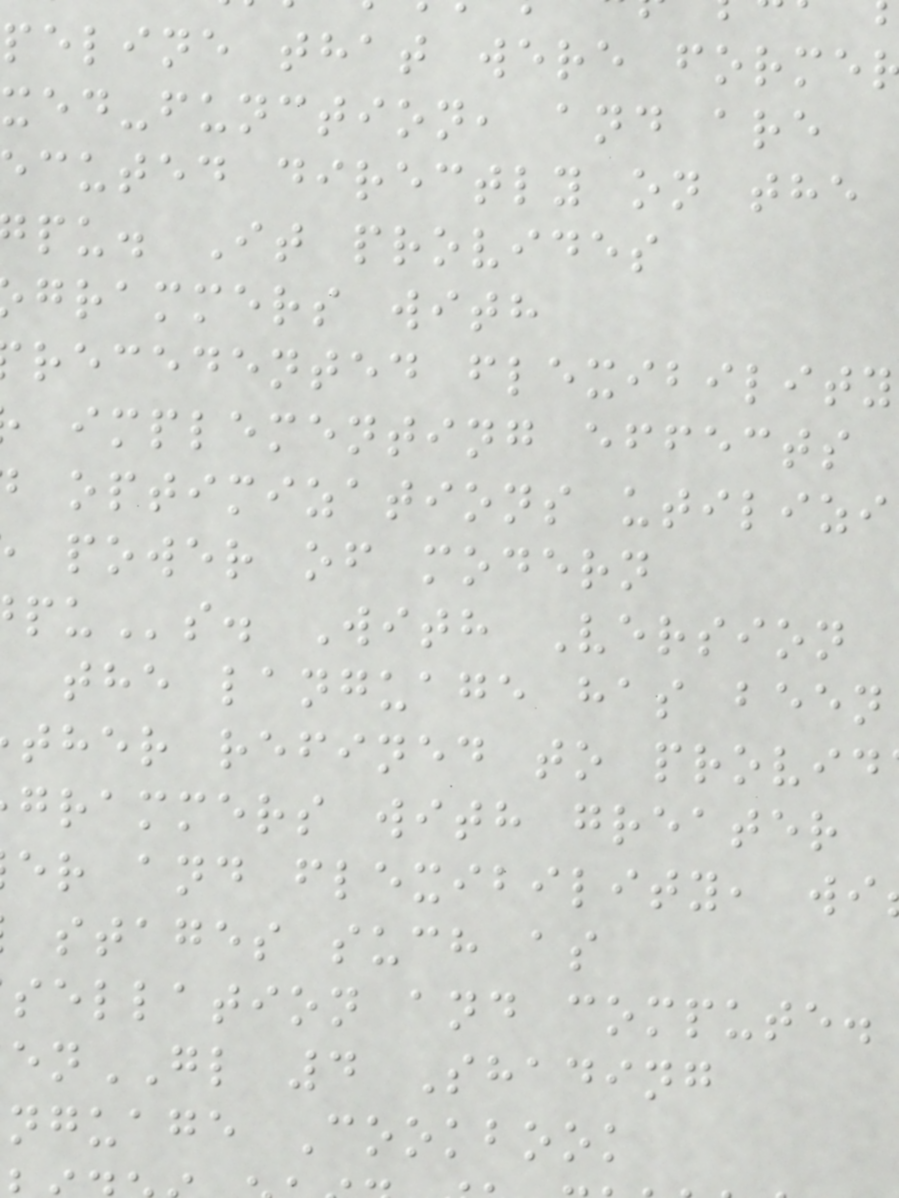peline that were forme
xed-function, and are
cuted directly on the
pu. It provides
grammers with
recedented flexibility
implementing effects
optimizations utilizi
power of modern
s. With Version
the language has been
ther refined to provid
grammers with greater
er and flexibility, wi
stages such as
sellation and compute.
enGL 4 Shading
nguage Cookbook
